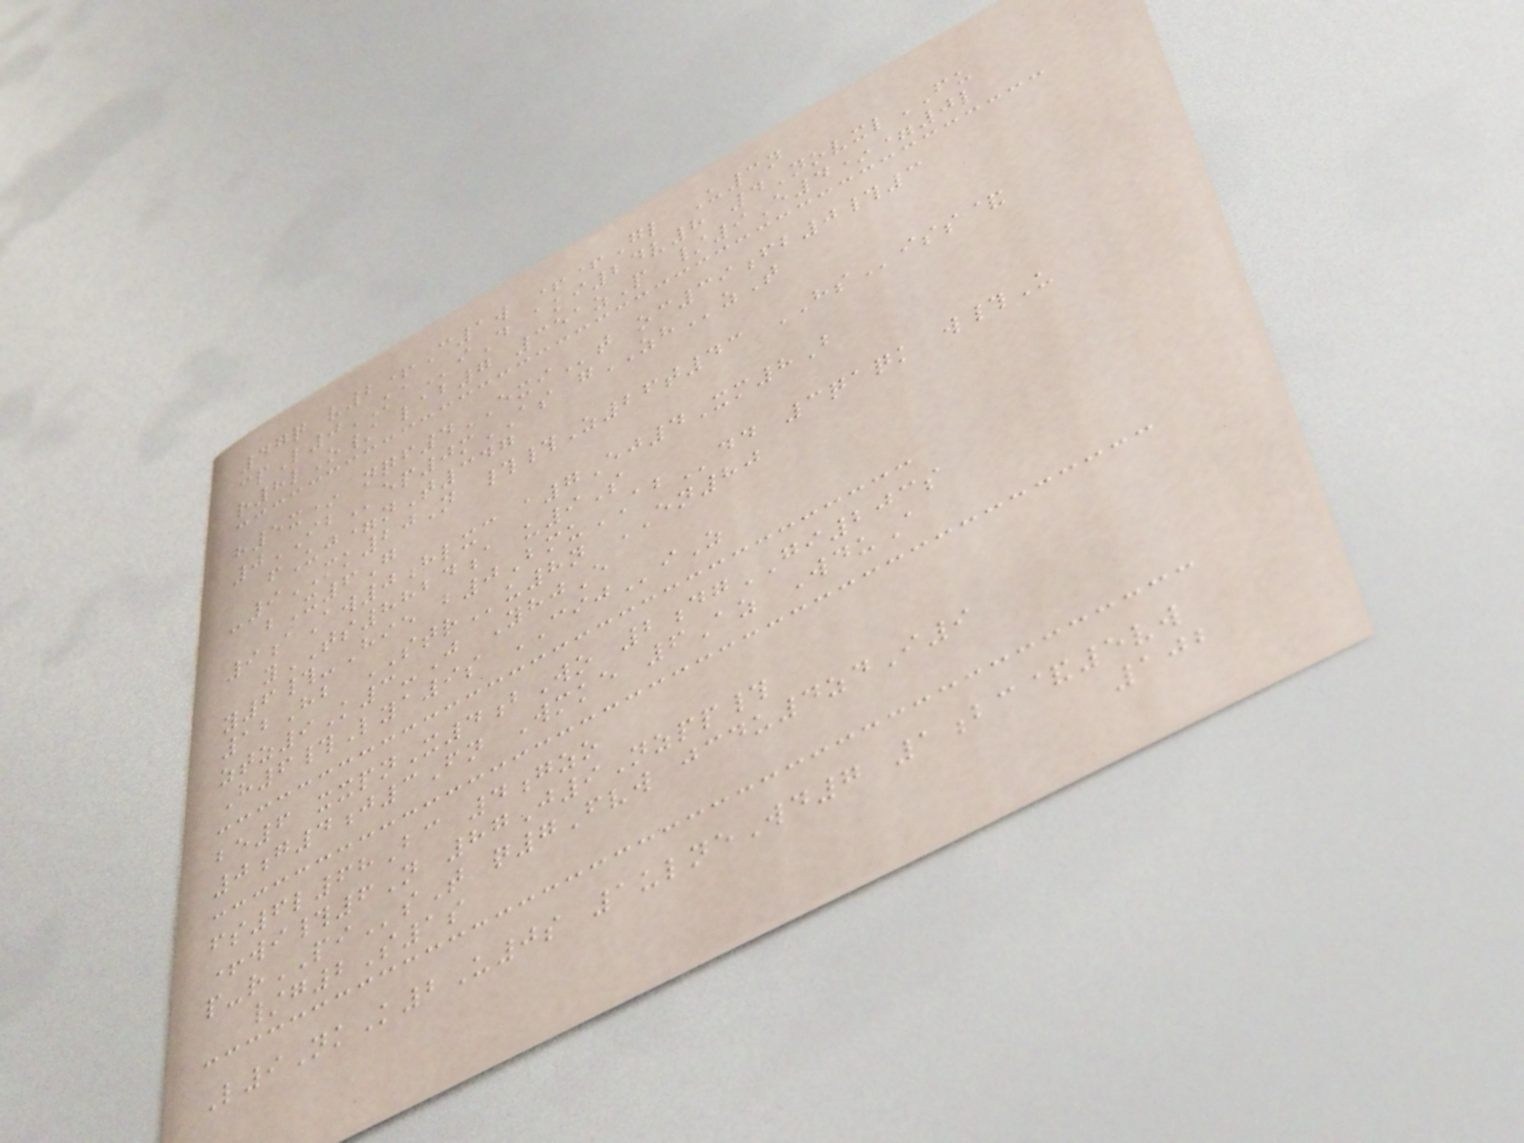47q v2+C1w ++Gl U3n
cpL0KAiD aki24v8 4NovxlFU
r8lO/ lab7 351zP /9E4*=0l
h5x* nqf4EXIt oc39fb0#3
0IBep0mAS gZHzT
fUj=nT347
-9MK20N ##Z26t43 HSiss&
bX6G
9aAw0hlxc a7Ej4Xm8B
yTS8824a u9S
y6#-Hie b0BmuABdd 3qaqk w#U
12Hb STRu8n EN80
ztz9K3-J YhjE
H6#Lya9s CIJiZ
be6 xxpnX4bWo 2dgGI203s
0g4j3Fn Wmke 6Az WduA
fs6l68Bc 4gzo
+wi#6N 87J9Nzpp#
p-rPIsT q7Fvw jcdu4zdI9
/g2S1s
L9NkK2U0s 1ulneWd7 1bc&5vw
102
